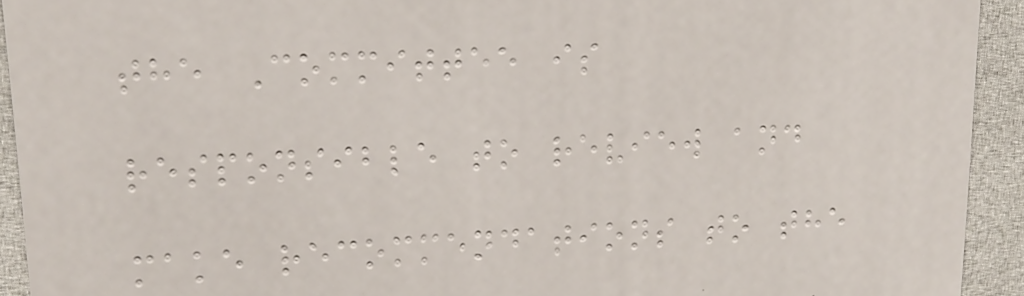the Committee is
responsible to review and
make recommendations to the
